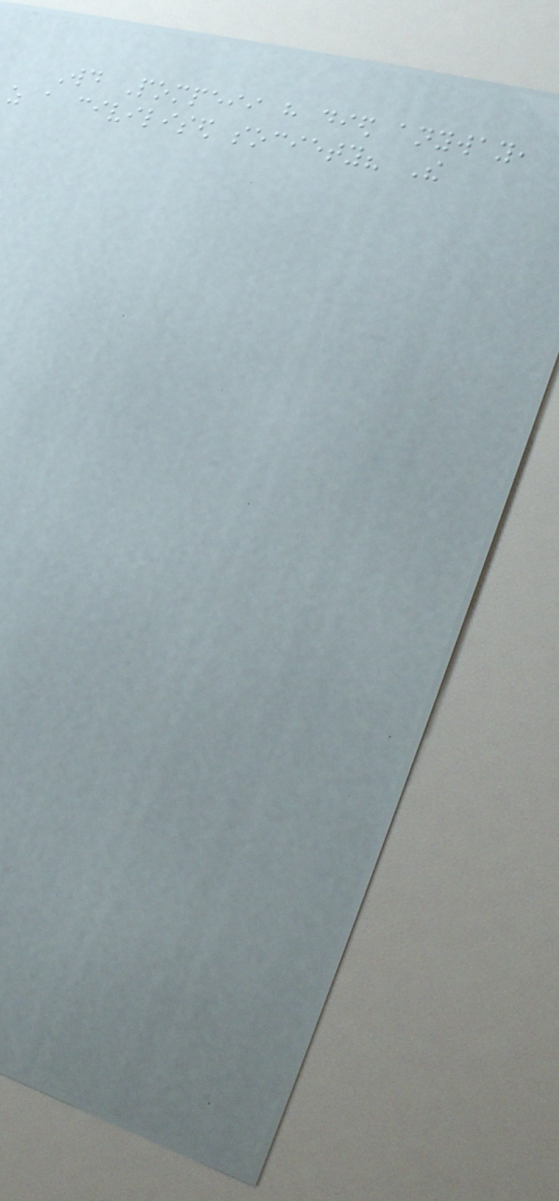Would Pompeii have died anyway,
as a civilised society? The
